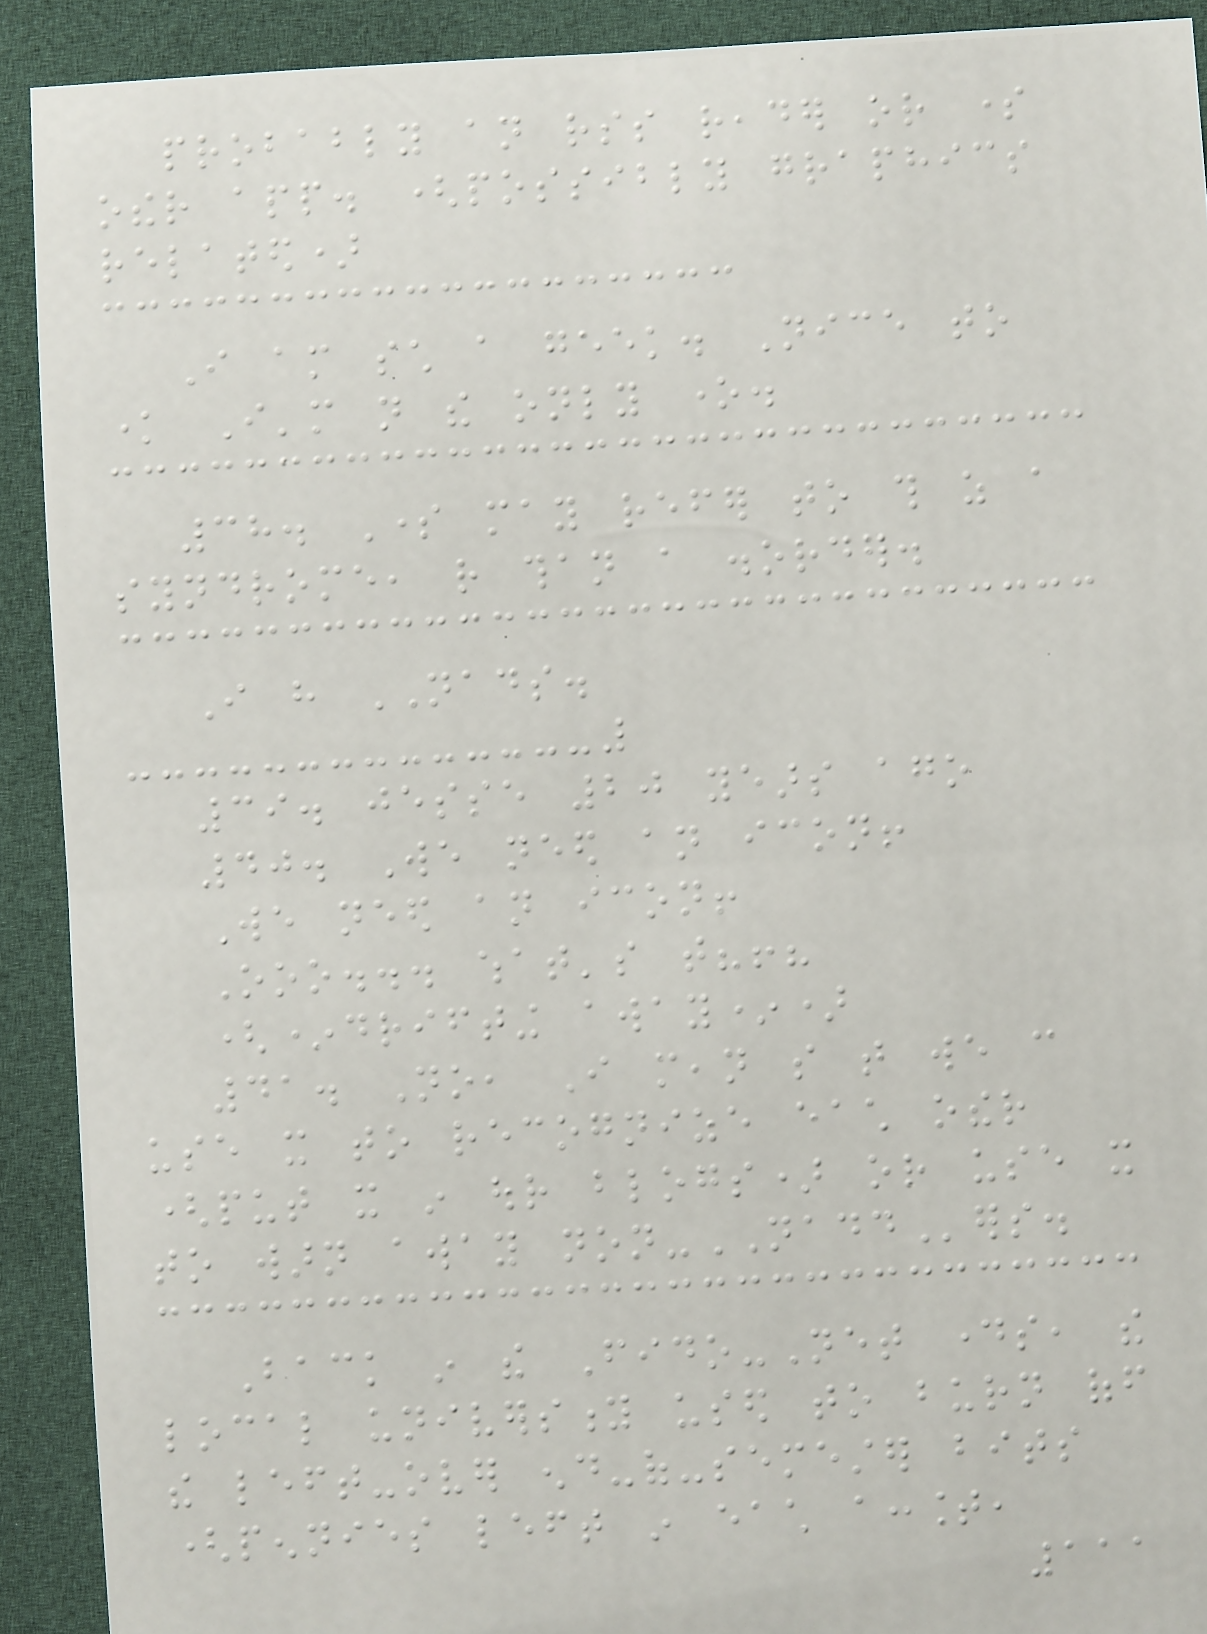probably an rss reader or some
other app. (possibly graphics
related)
I am such a geek. Nice to
know I'm not the only one.
38. Some may refer to this as a
syndrome, rather than a disorder.
I have NADS.
39. jesse 20 years ago
40. We need an icon!
We need an icon!
Ooo... what's that?!?
(*drifting away*)
41. No, I mean so that we can
use it to recognize each other
(put it in our blogs) or use it
to warn away non-NADDers.
Back in the Fido-Net days, the
local university used to burn off
the left-over end-of-semester bits
(pennies left in each account,
111
